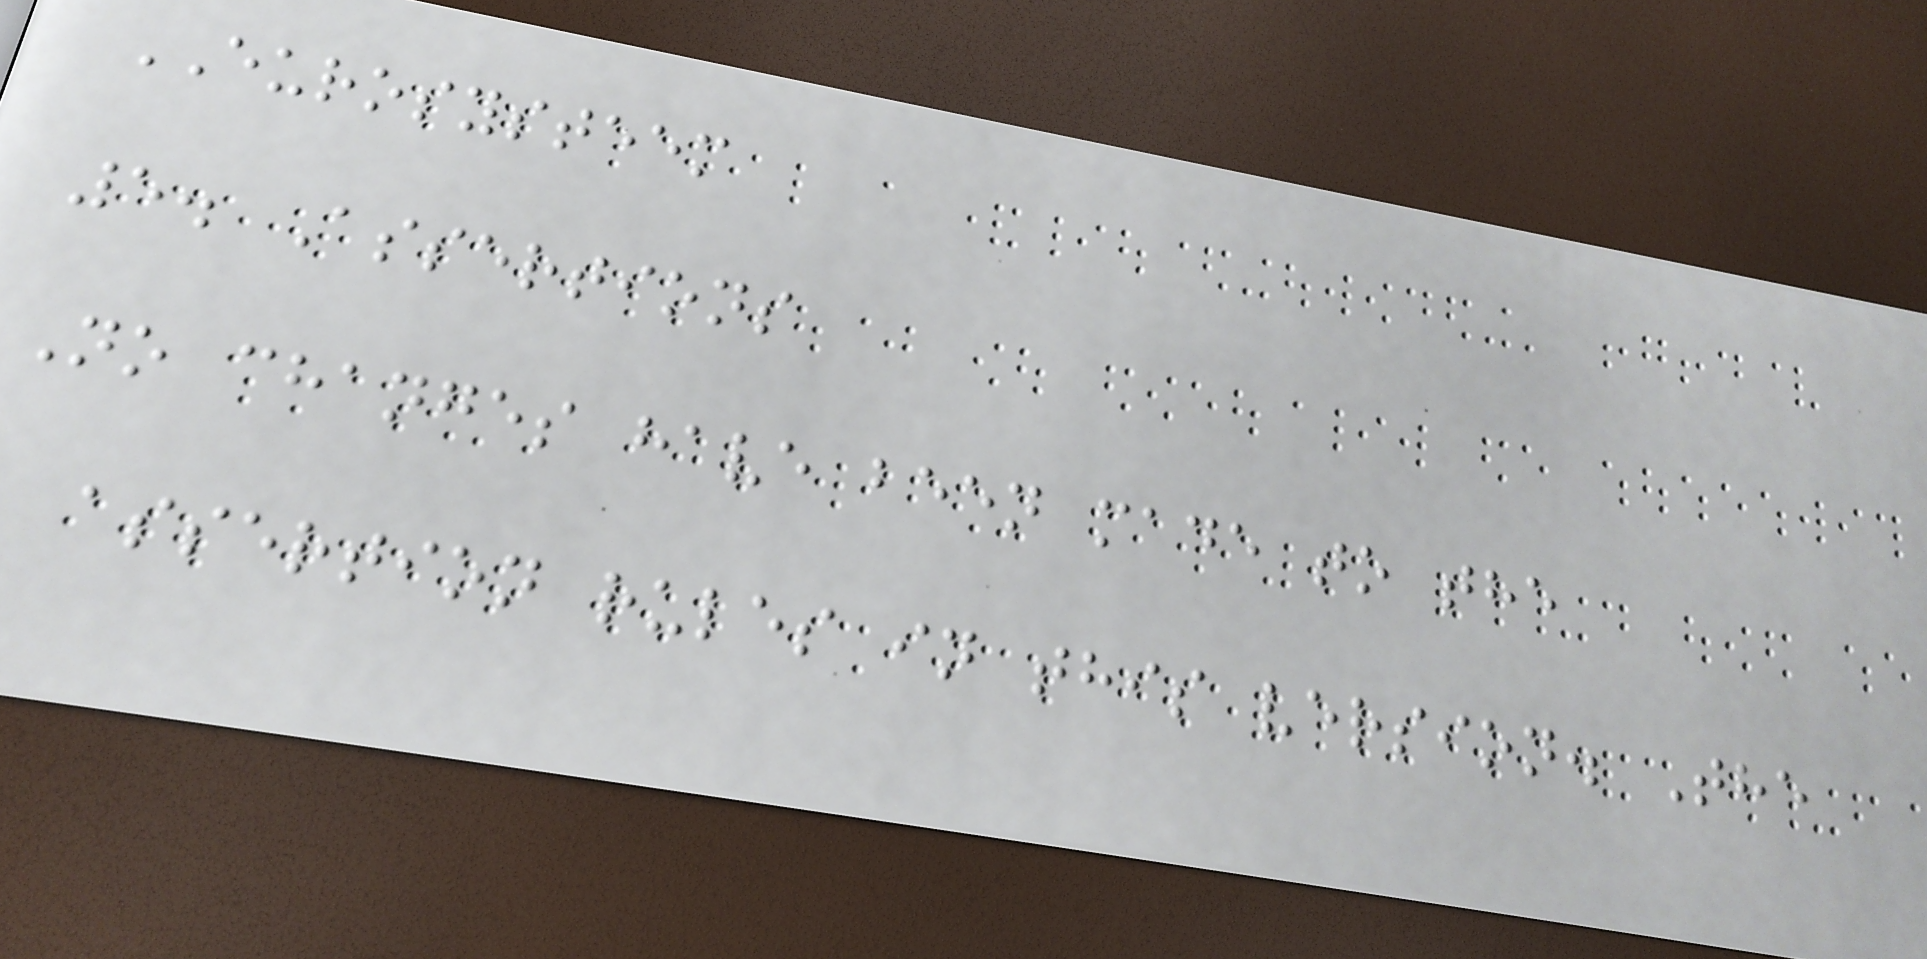EUROSYSTEEM
5. Assertions
No changes have been made to the
assertion rules in this version. The
